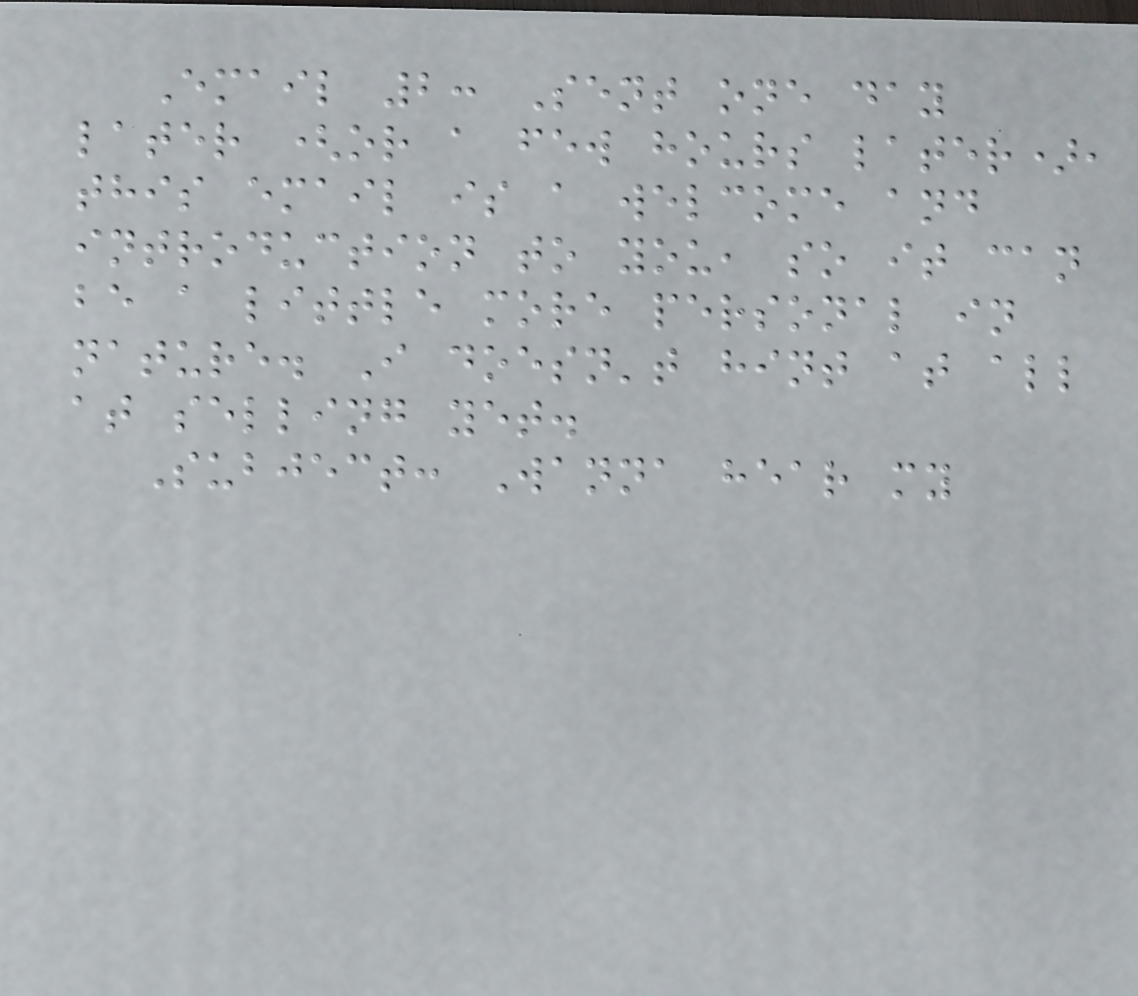Email 2: Sent one day
later (or a few hours later),
this email is a welcome and
introduction to you, so it can
be a little more personal in
nature. I doesn't hint at all
at selling yet.
Subject: Wanna hear my
